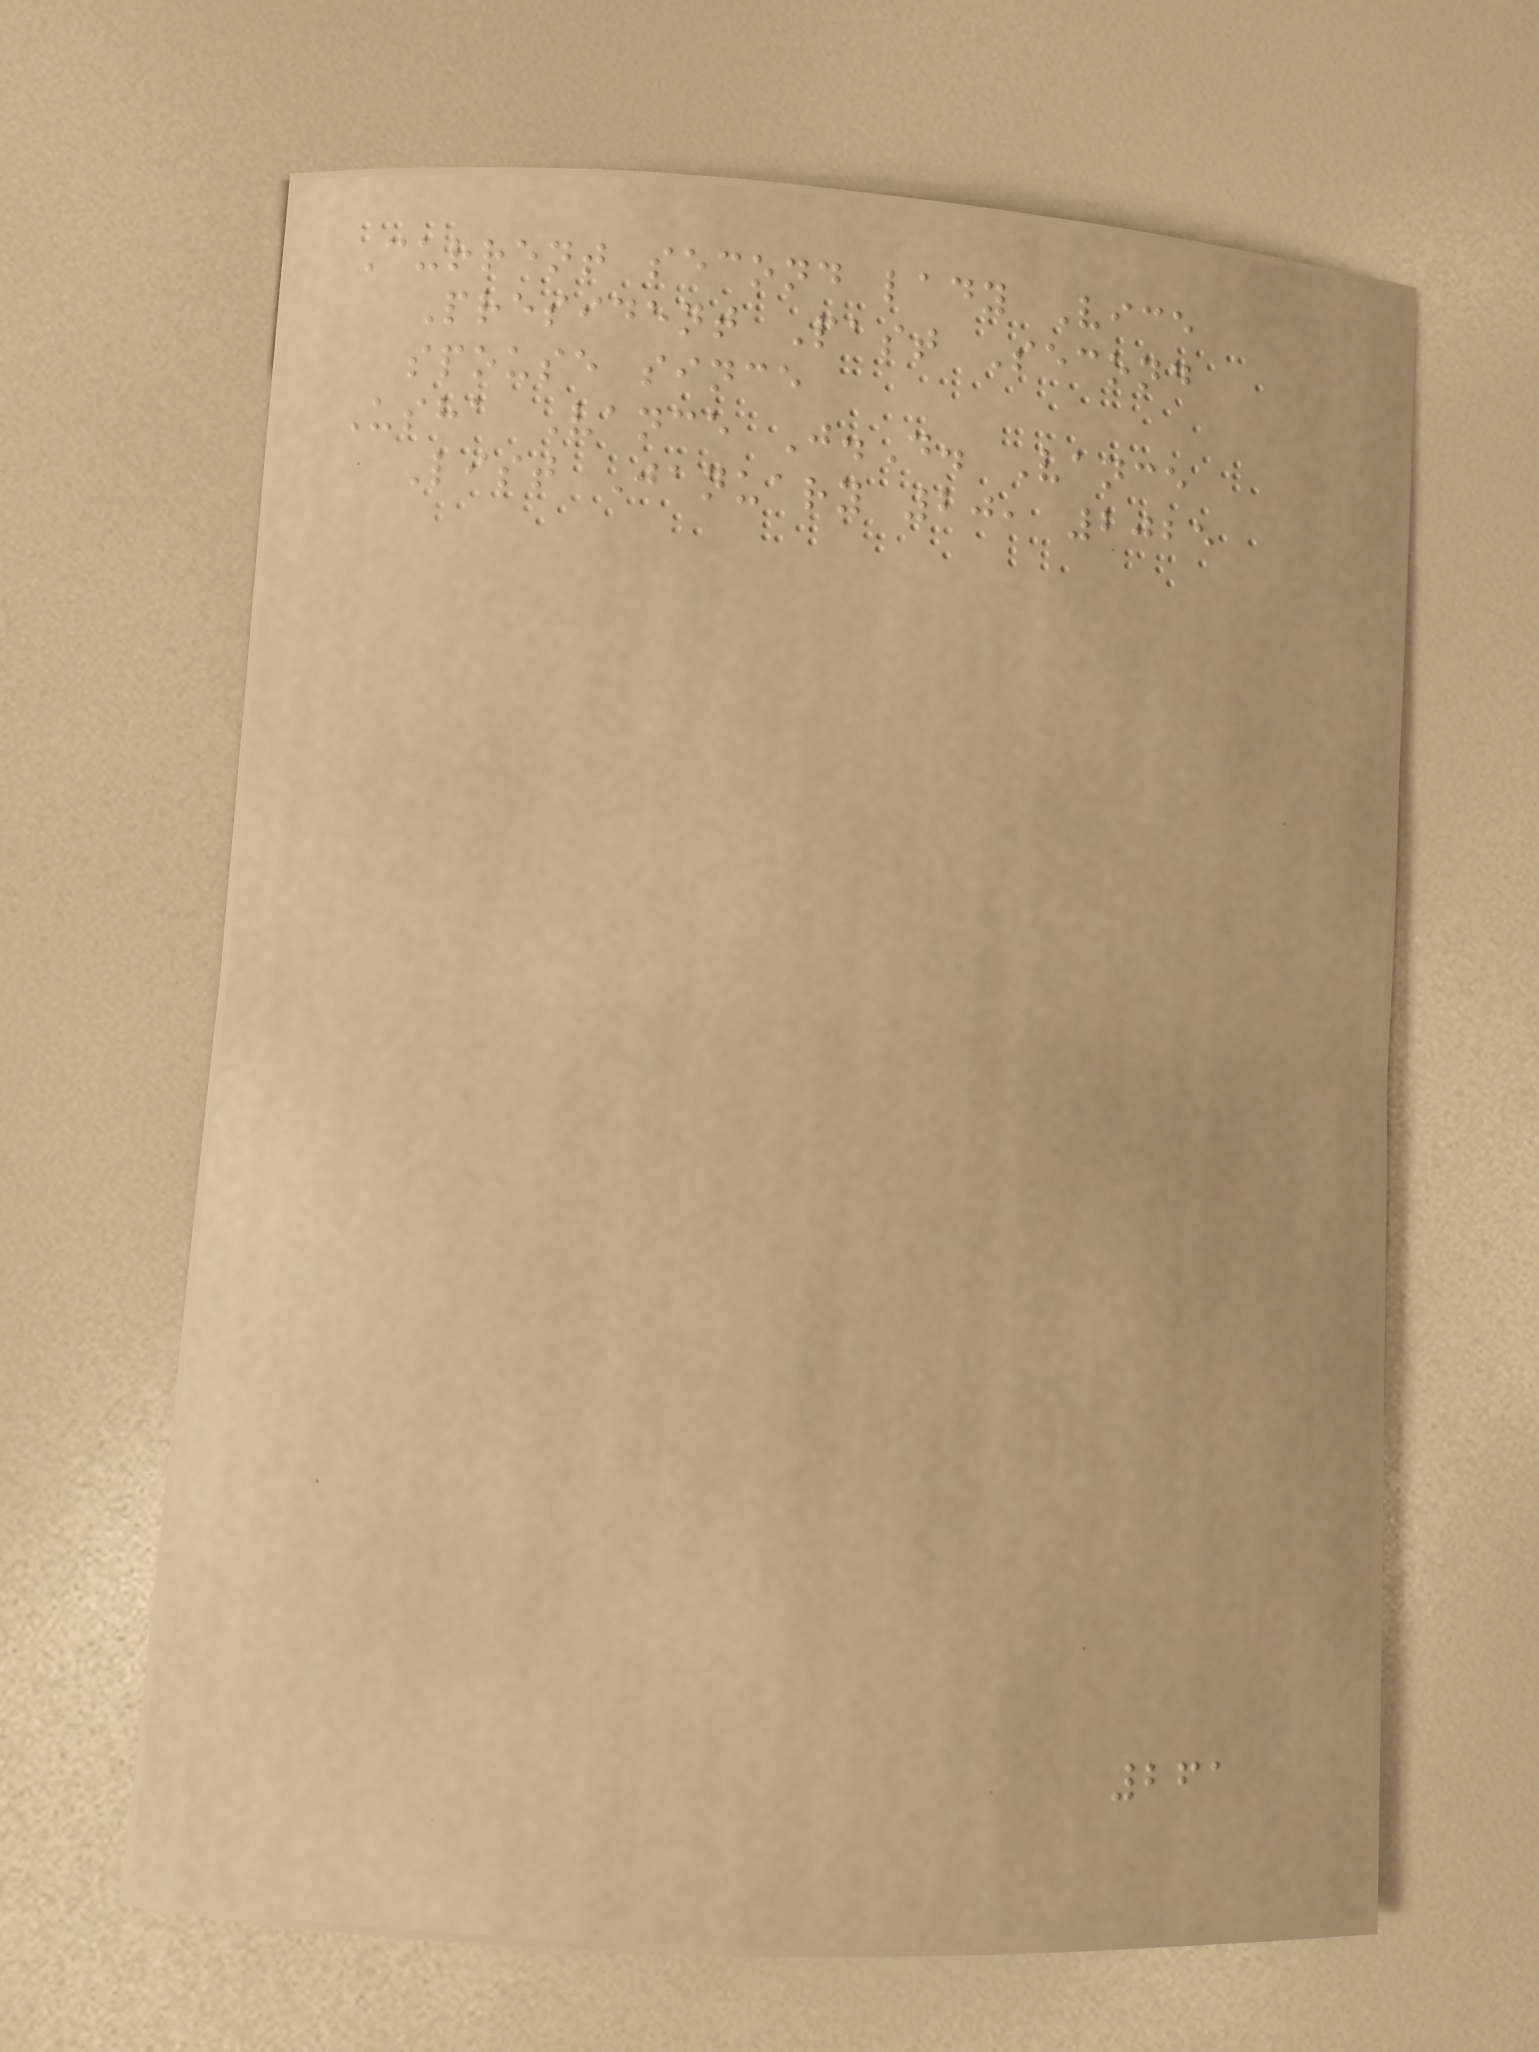Current second lady Vice
President Past Second
spouse since
Usha Vance J.D. Vance
List January 20, 2025
261
